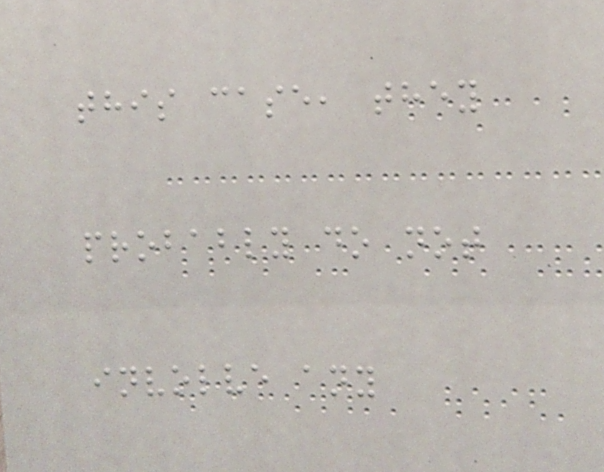this case, they
probably do not
involve any
